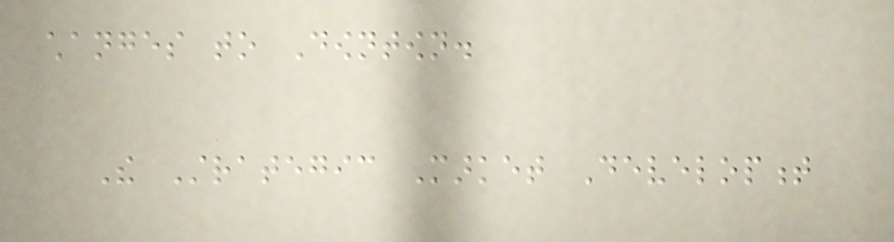changes to Downtown.
The Strategic Market Development
